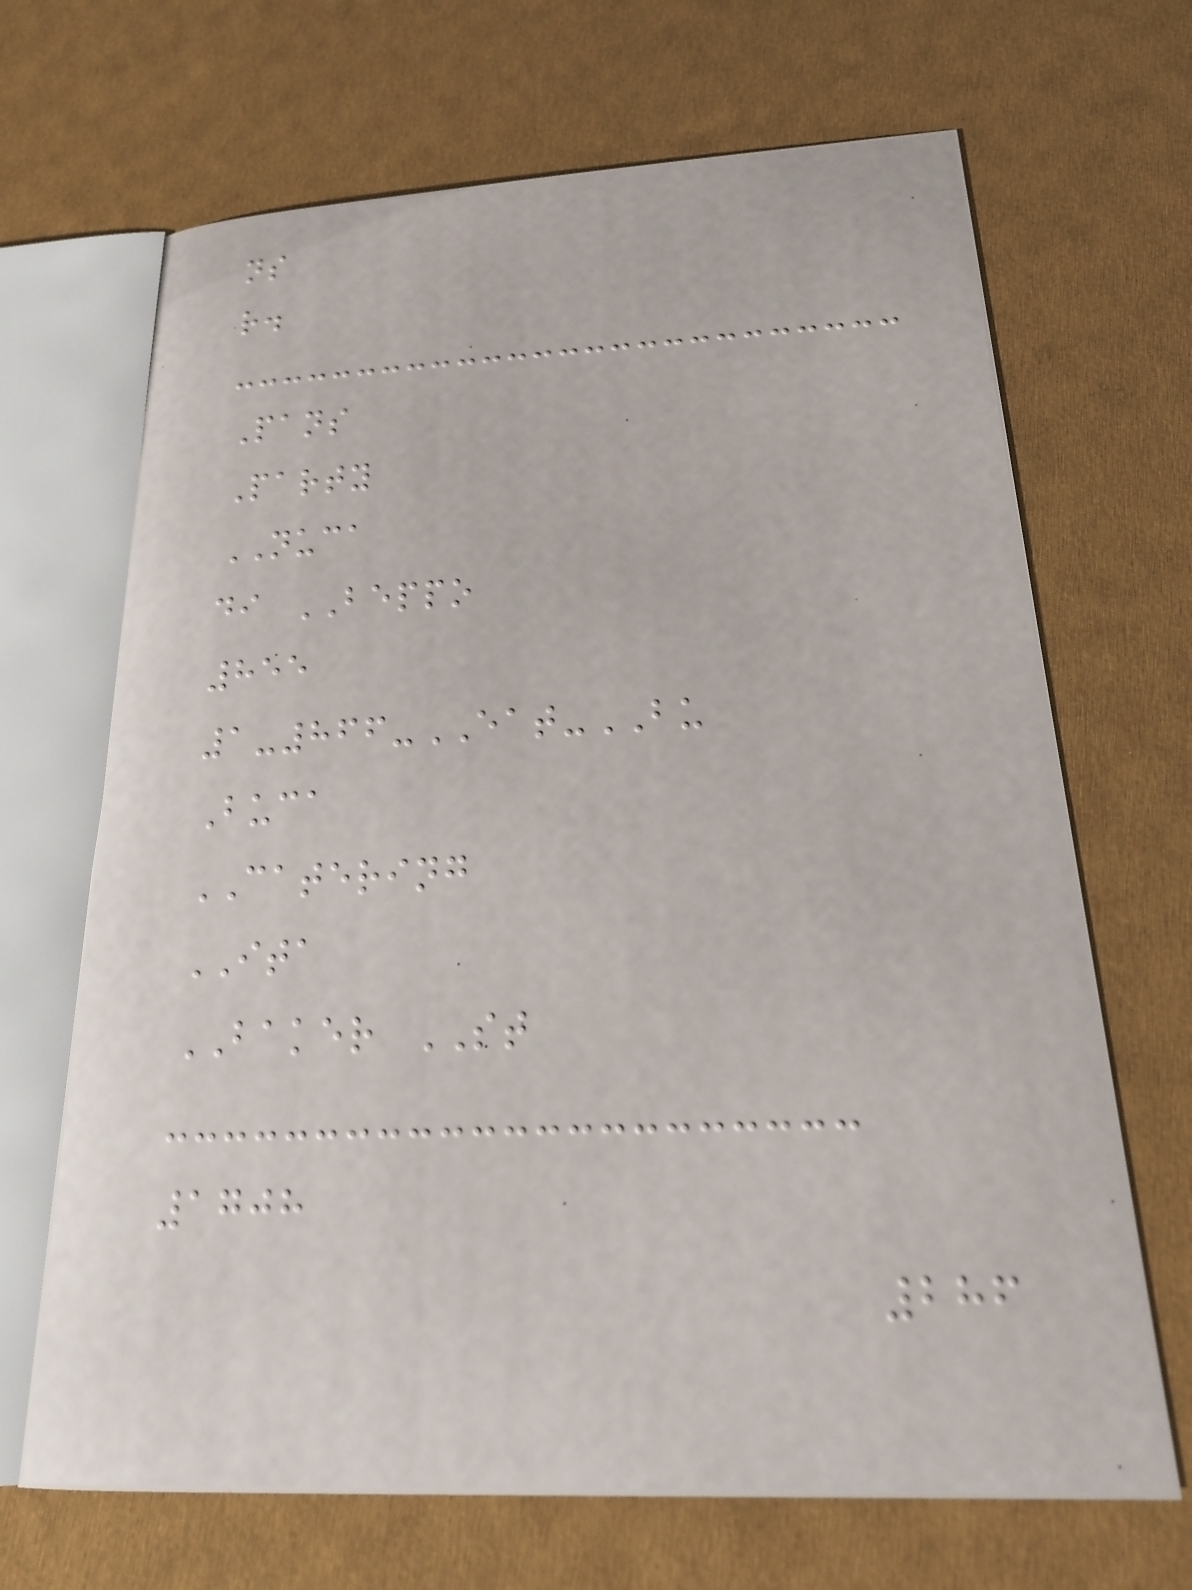ns
r.
Pans
Party
NUCA
di BEPPO
855
1-866-EAT-BU
Buca
CATERING
ITA
BAKER ST
1708
286
